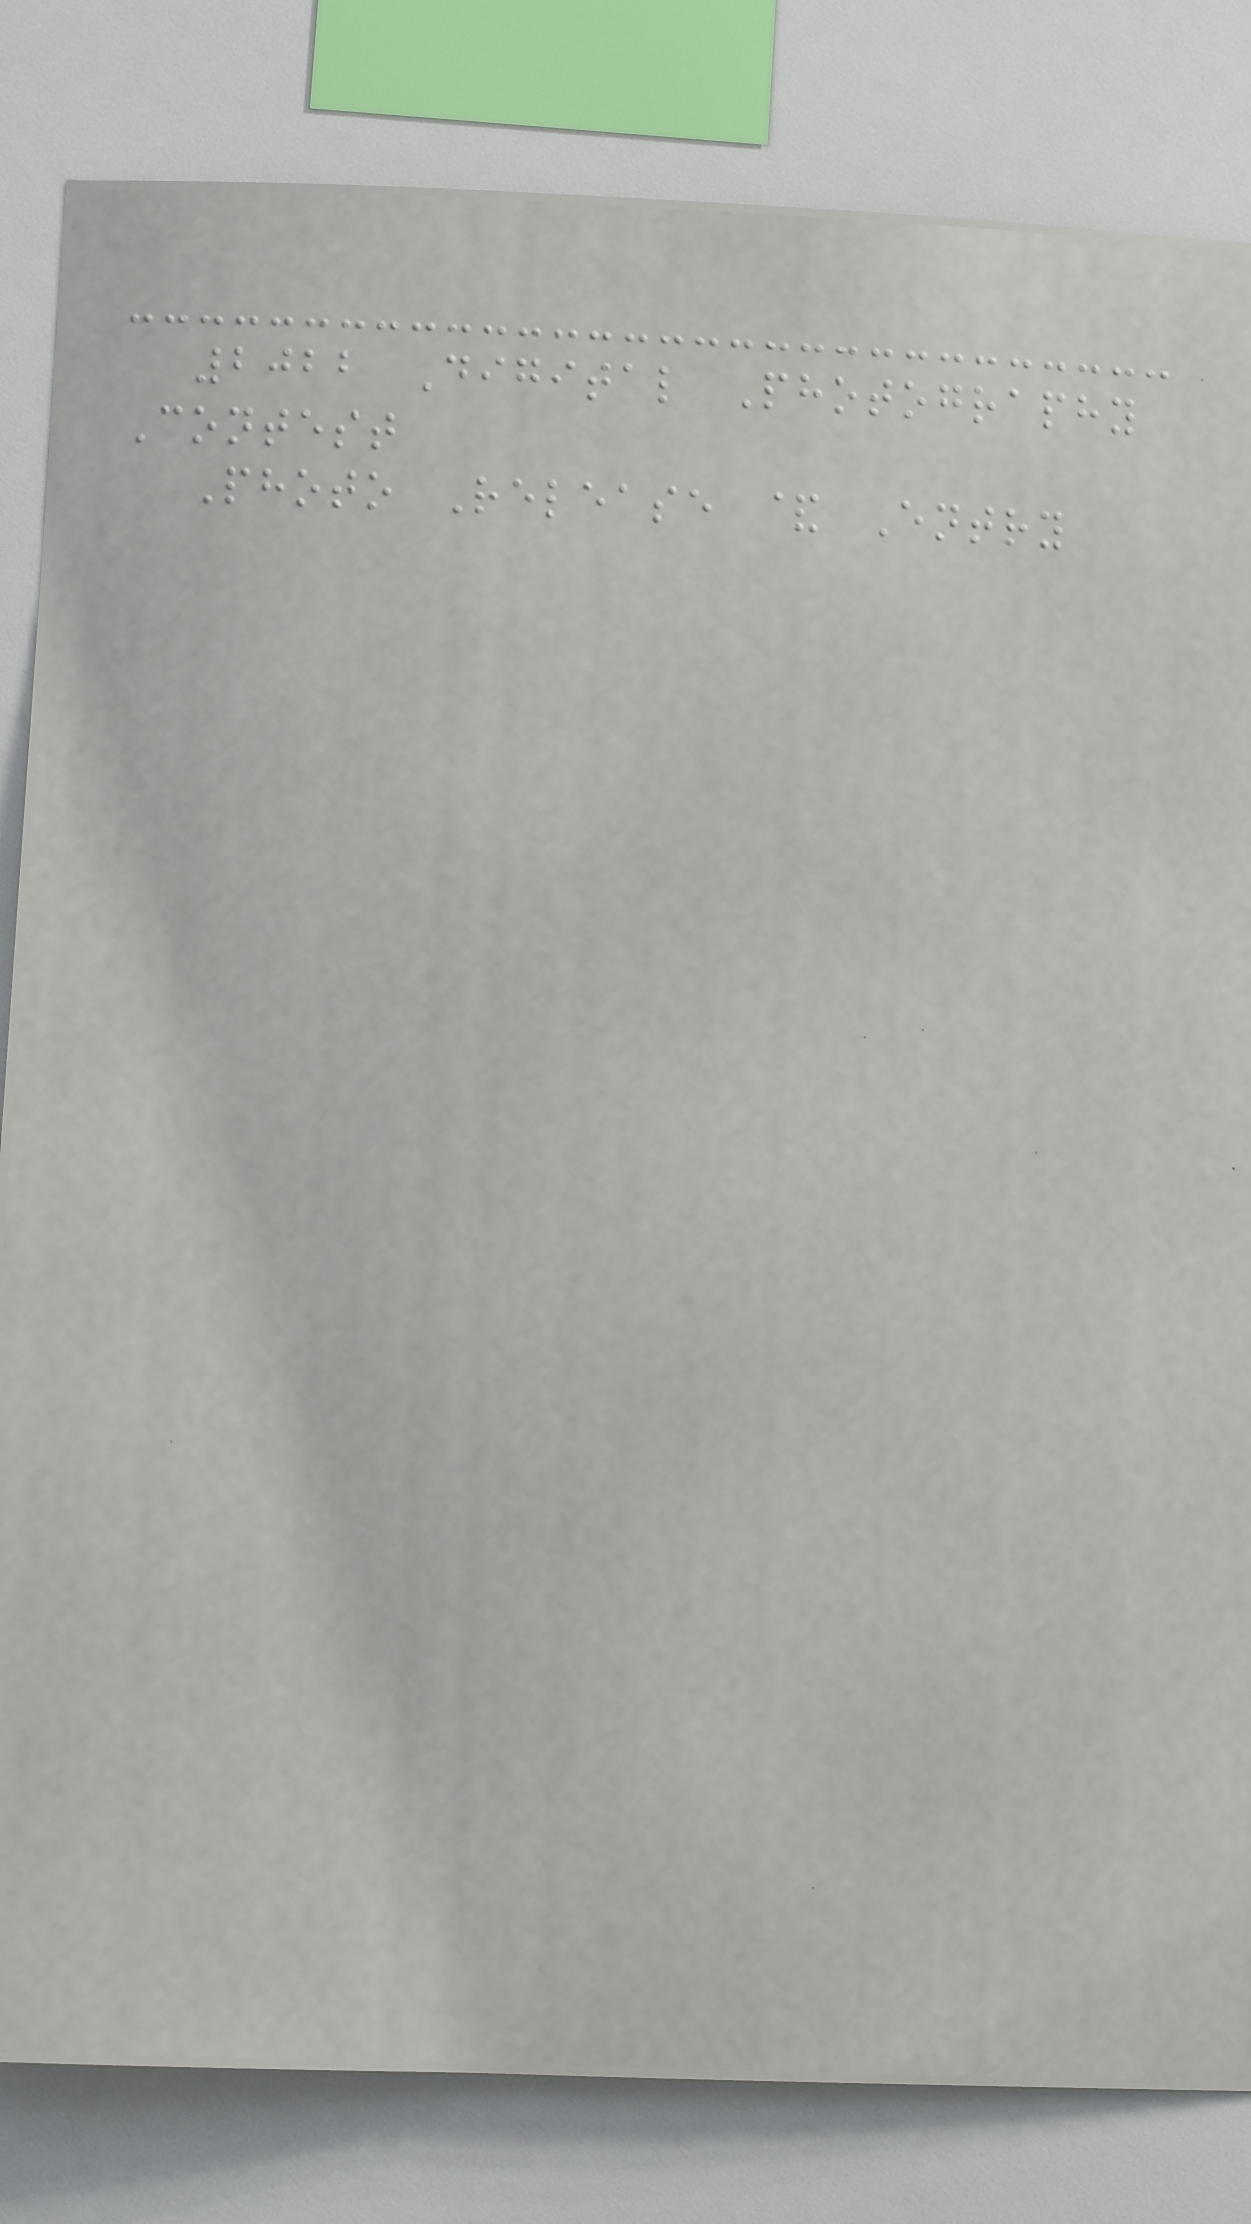2022 Digital Photography
Contest
Photo Release & Entry
